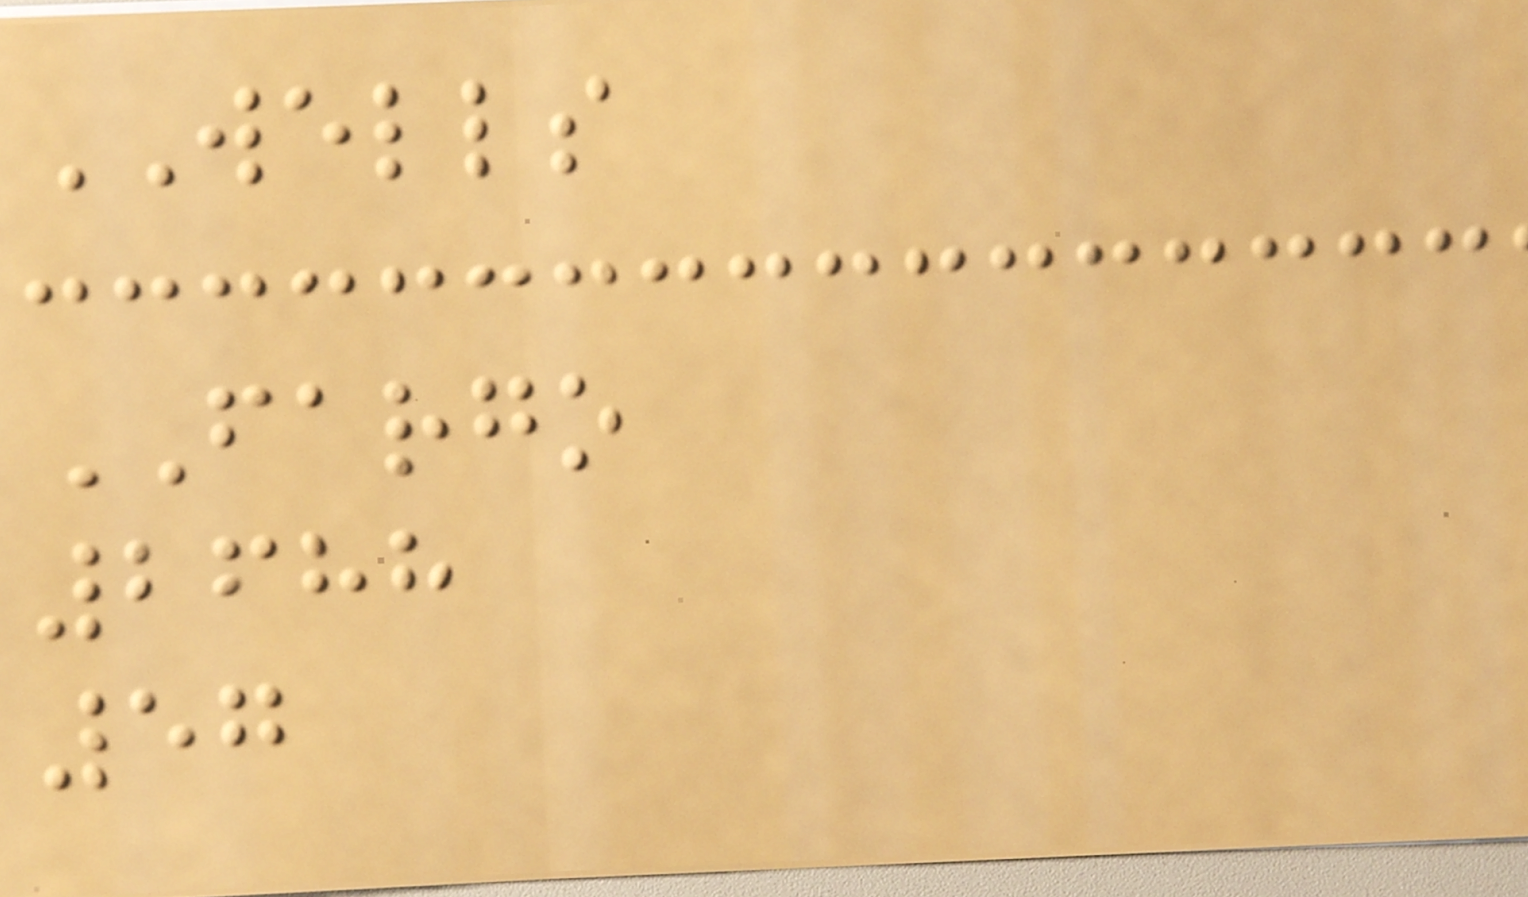WELLS
FARGO
2688
57
